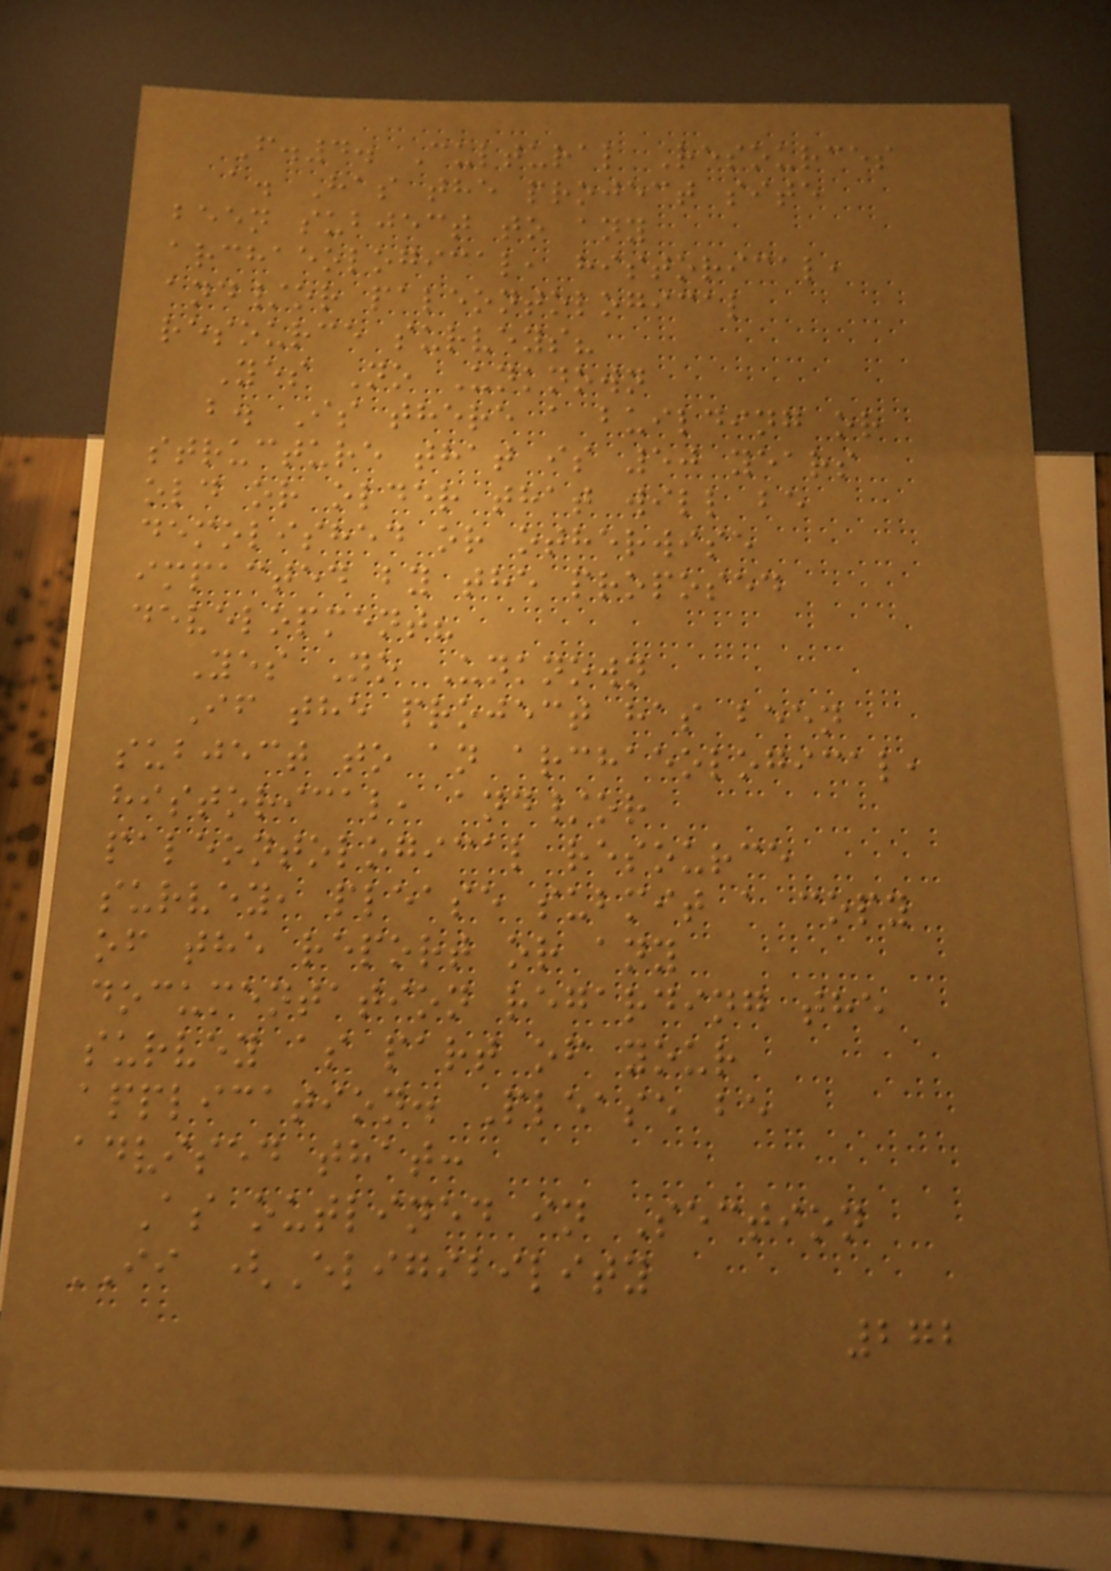F.4. Cultural Resources
a. Has the project site
been subject to any
archaeological, historical,
and/or paleontological
resource surveys?
Yes No Unknown
b. Is there a building or
structure that is 50 years
old or older that will be
demolished or otherwise
impacted by the proposed
development?
Yes No Unknown
If the project has been
subject to an archaeological,
historical, and/or
paleontological resource
survey, please submit a copy
of the report or any
documentation regarding the
survey as part of your
application. Please be
advised that:
As outlined in Section
II (Eligibility
272
